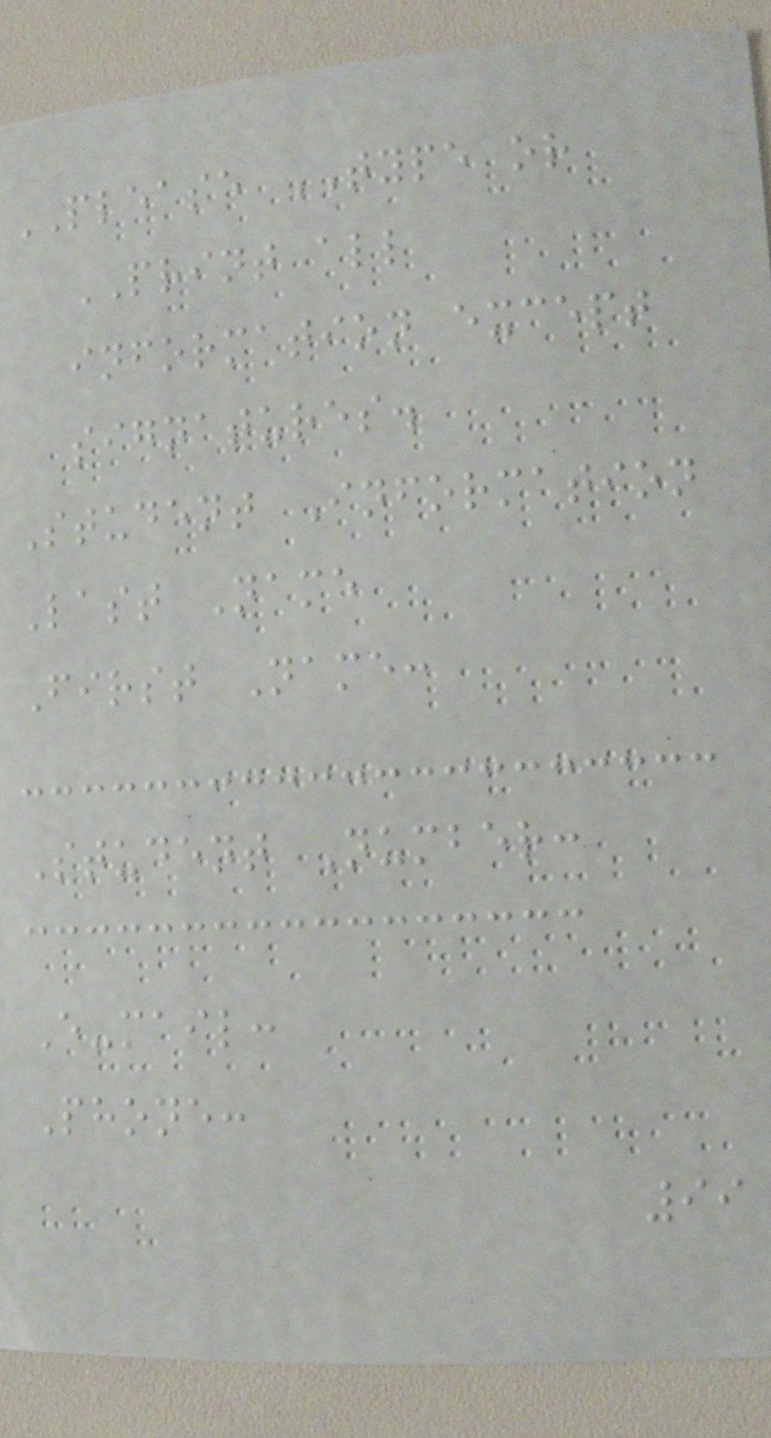PLEASE TYPE or
PRINT all
information except
signatures.
Student Information
Last Name
First Name:
Student Number:
E-mail:
Phone:
99
